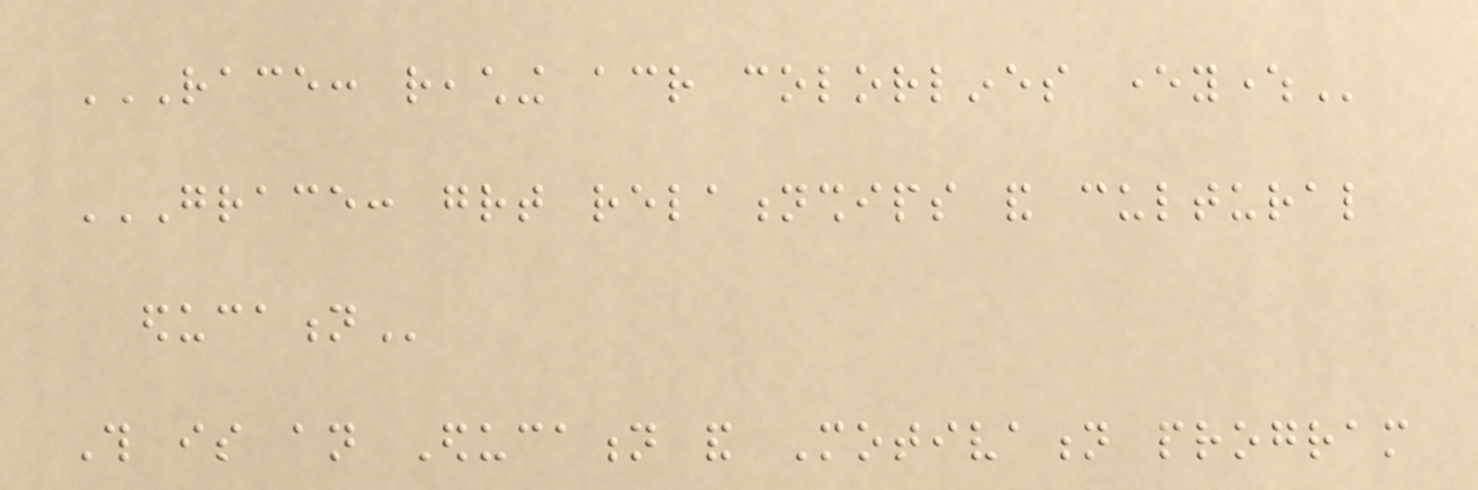RACE: REACHING ACROSS COLORLINES EVERYWHERE
GRACE: GREAT RELATIONSHIPS AND CULTURAL
EDUCATION
This is an Education and Motivation program
